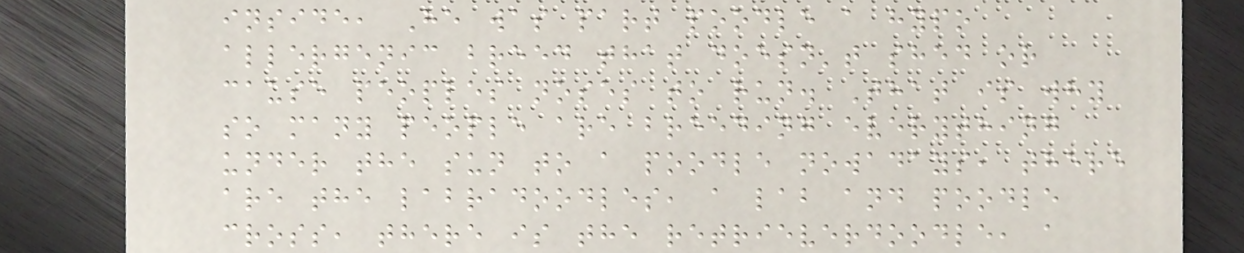inside, He was part poodle a hypo
allergenic breed that doesn't shed or
cause peoples noses to run. That is why
so many people are breeding everything
under the sun to a poodle nowadays, there
are the labradoodles, a lab and poodle
cross, there is the retrieverdoodle, a
